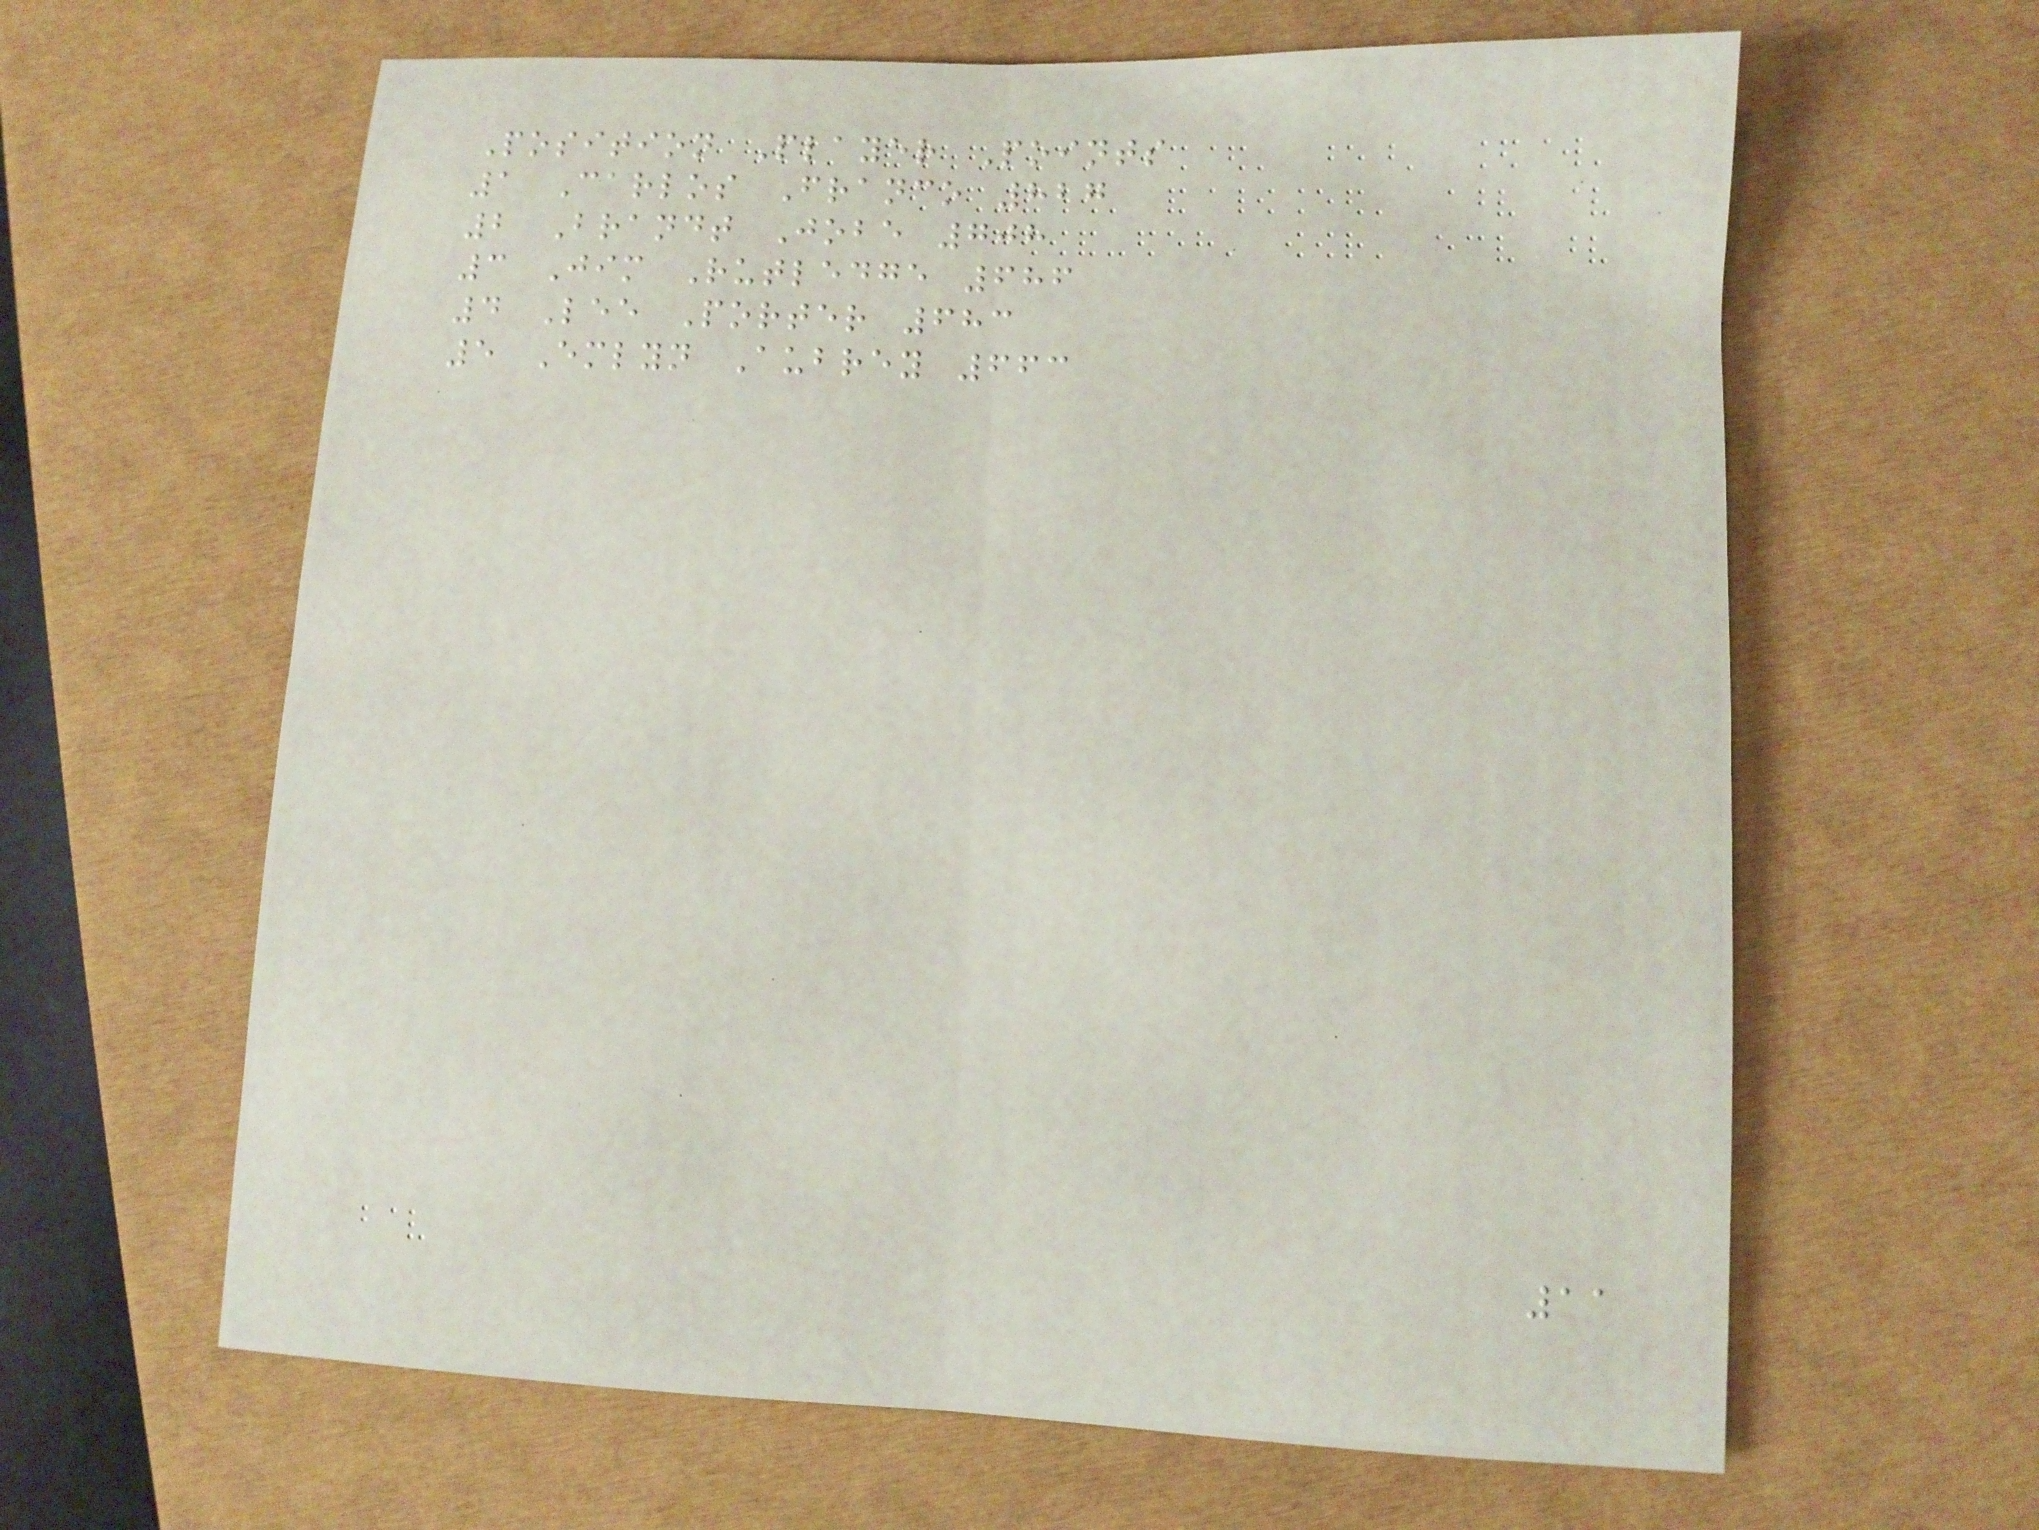Position Player Points
1 Carlos Franco 827
2 Brandt Jobe 708
3 Jim Rutledge 686
4 Lee Porter 683
5 Emlyn Aubrey 663
11
